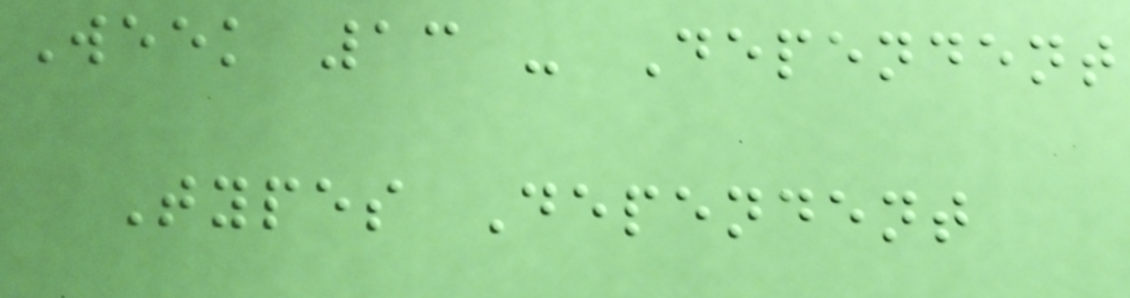Week 13 - Dependent
Types Dependent
